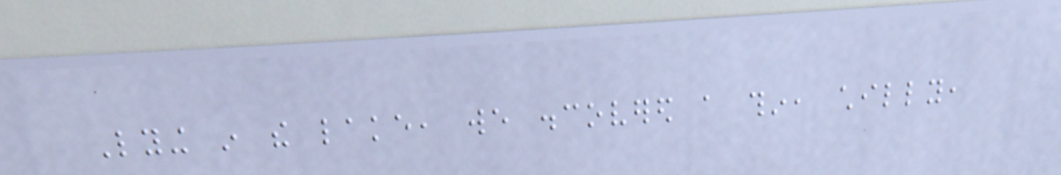Lying in the lake, we discovered a thin, chilly,
